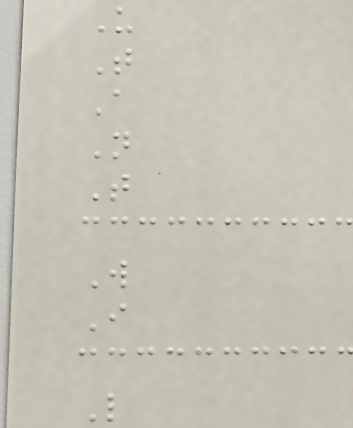U
T
A
N
T
W
I
L
